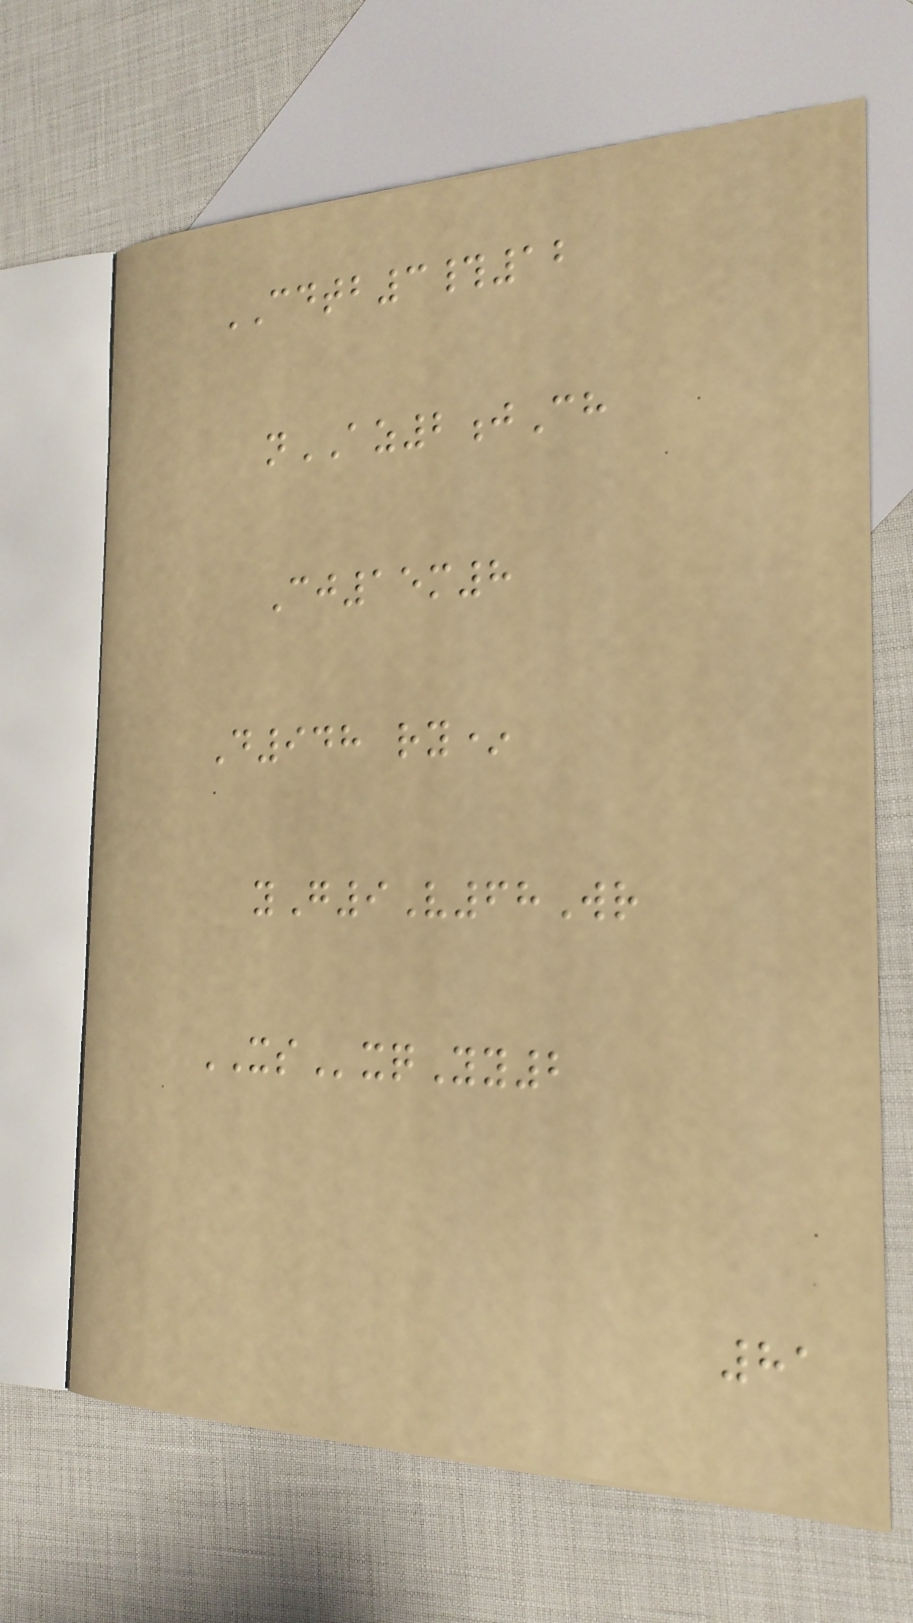CDTB3#12
nAZ2jCh
Cj15m8
D948 ry*
yG9V68Wr
XSxqYy2
81
